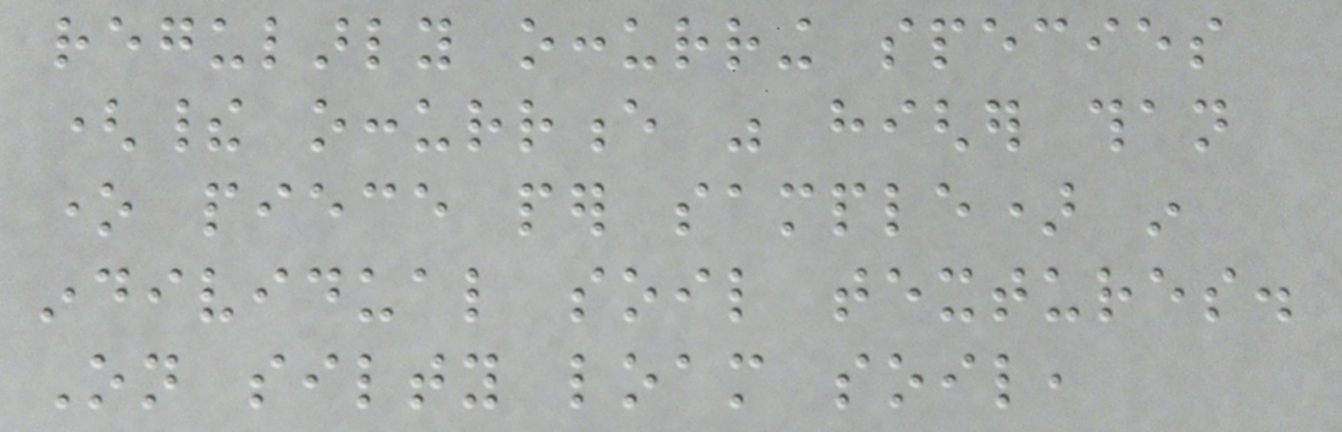regularly occurring species
(their occurrence was higher than
one piece per sample) in
individual soil textures.
On silty loam soil,
